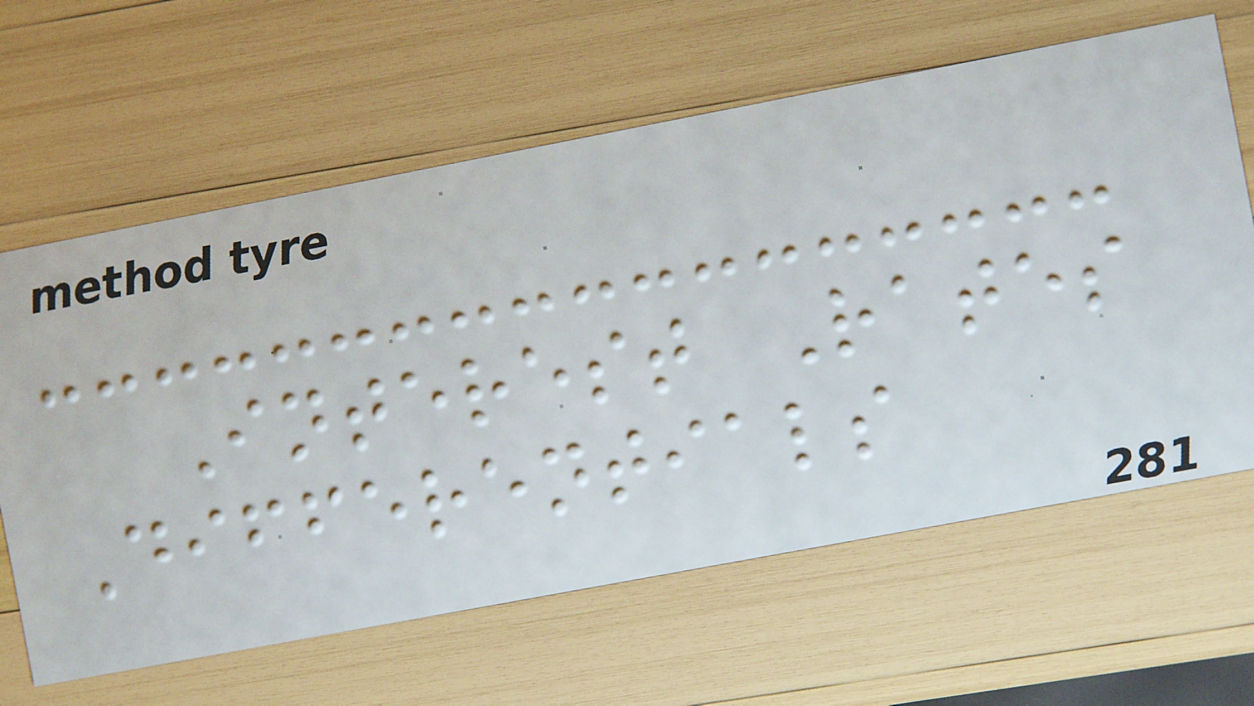Interest Rates
Differentials
